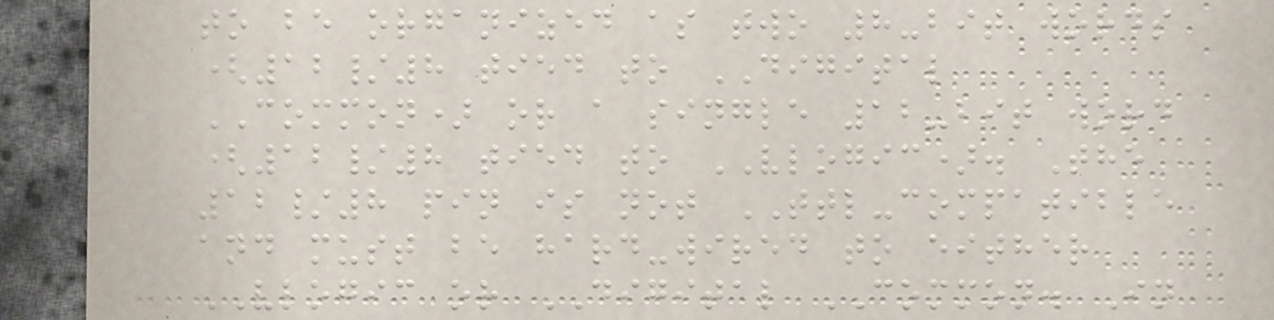to be organized as two 8-bit words
(12/8 tied to DIGITAL
COMMON) or a single 12-bit word
(12/8 tied to VLOGIC). The
12/8 pin is not TTL-compatible
and must be hard-wired to either
VLOGIC or DIGITAL COMMON. In
